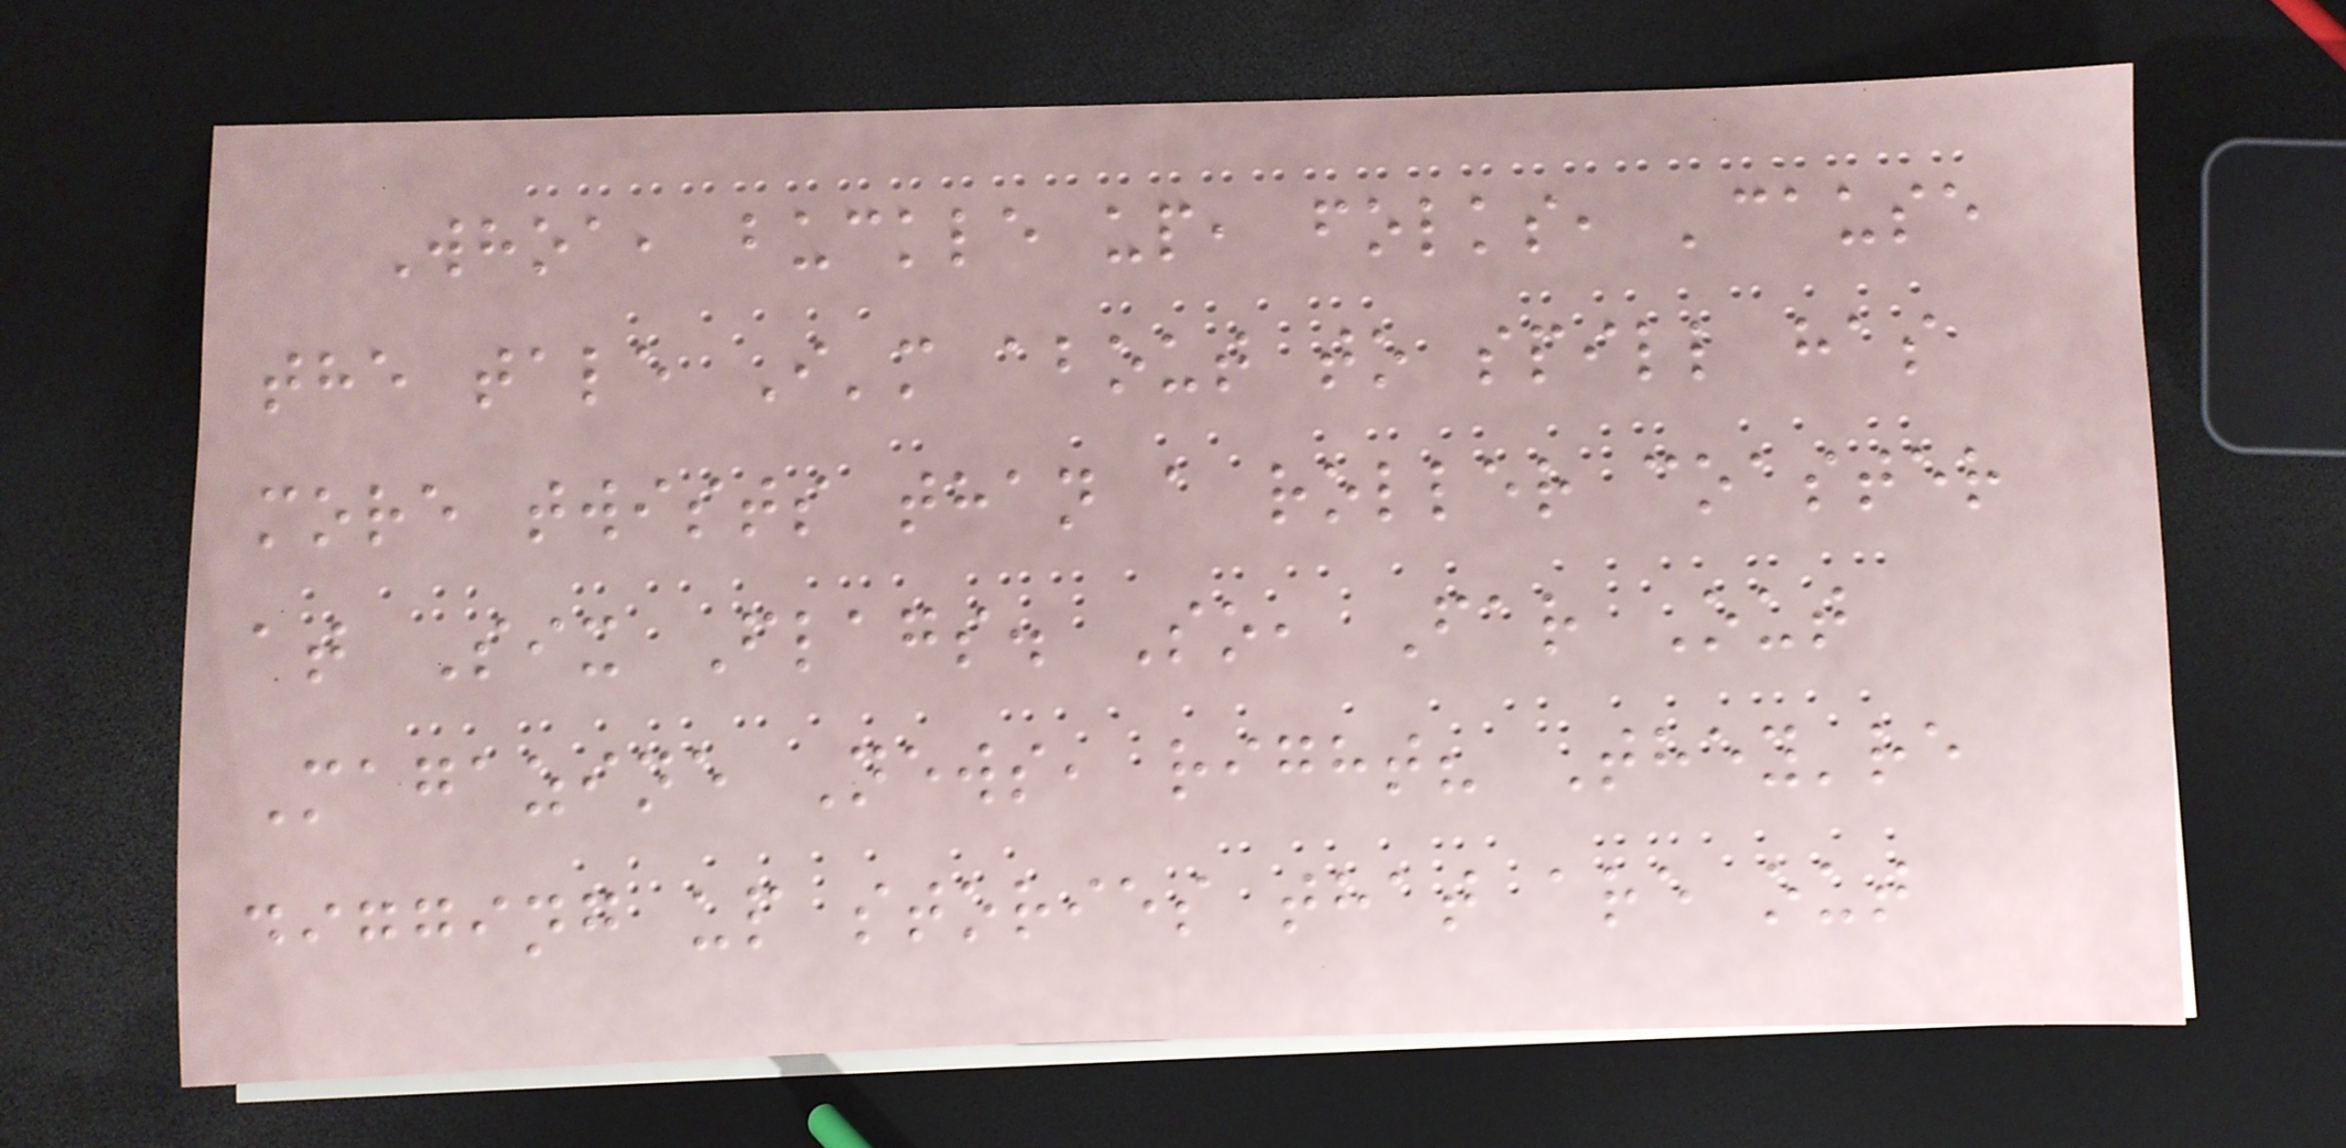Whoa, buckle up, folks, 'cause
the tale I'm about to spill has
more twists than a roller coaster
at Six Flags. So, Far Out
Magazine News, right? They're
digging up stories that are out
